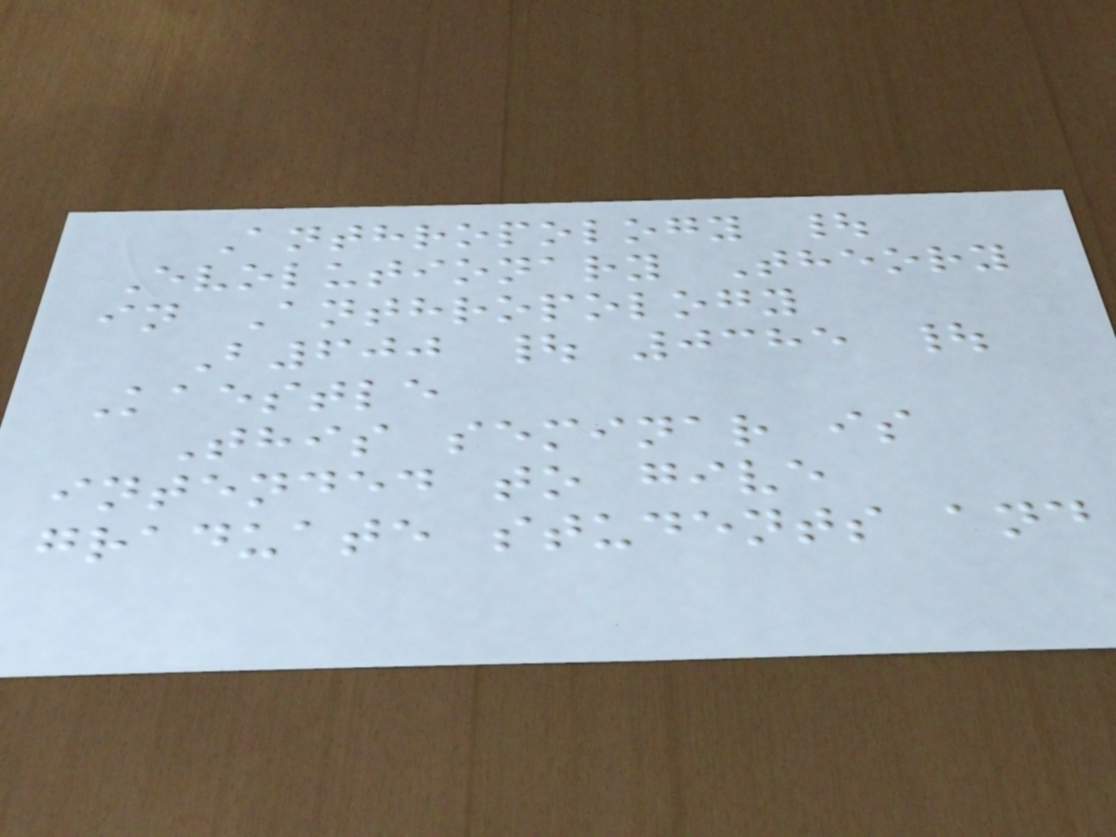Anthropology |
Evolutionary Theory
in Anthropology
B600 | 0385 |
Kaestle
This seminar is
intended to give
graduate students and
